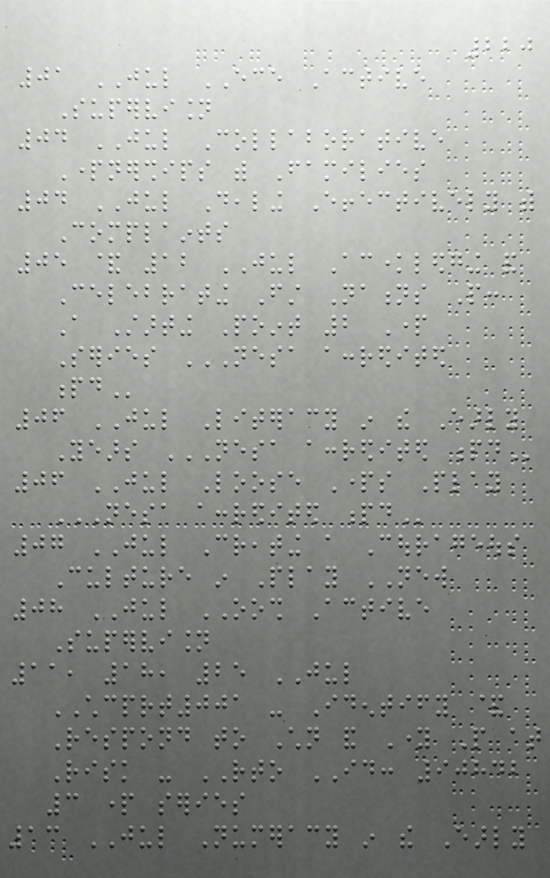220
01 JUL ECE Active
Supervision
04 JUL Collaborative
Partnerships with Families
04 JUL Dealing Effectively with
Complaints
05 & 12 JUL Acknowledging and
Celebrating First Nations People:
A Starting Point 2 Part
Series NESA ACCREDITED
PD
06 JUL Literacy in the Early
Years NESA ACCREDITED PD
06 JUL Loose Parts Play
NESA ACCREDITED PD
07 JUL Creating a Courageous
Culture in Play NEW
08 JUL OOSH Active
Supervision
11, 18, 25 JUL
CHCPRT001 - Identify &
Respond to Children and Young People at
Risk - RTO ID: 90842
3 part series
13 JUL Numeracy in the Early
